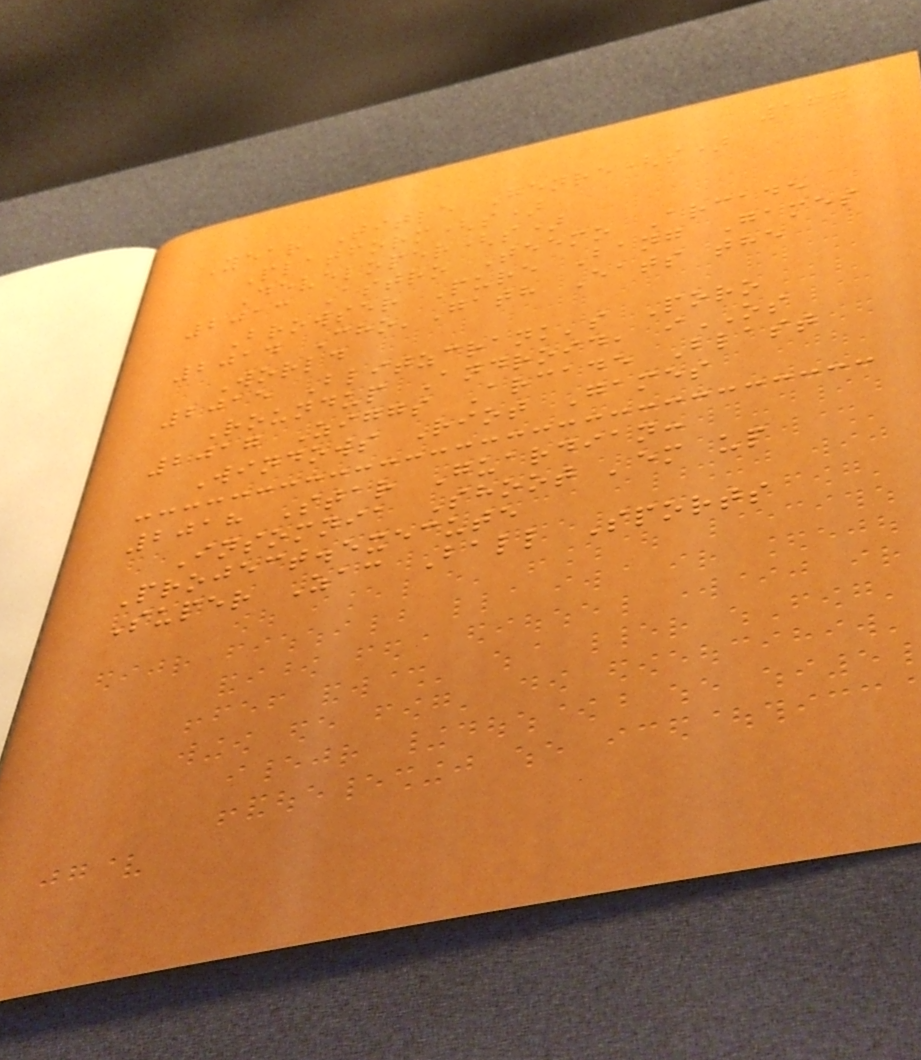177
Year Title Genre(s)
Platform(s)
Developer(s)
2013 Astro Teemo Arcade
Browser Pure Bang Games
2014 Cho'Gath Eats the
World
2015 Blitzcrank's Poro
Roundup Android, iOS
2017 Ziggs Arcade Blast
Windows Riot Games
2018 Star Guardian:
Insomnia Shoot 'em up
Project.execute
Super Zac Ball Sports
